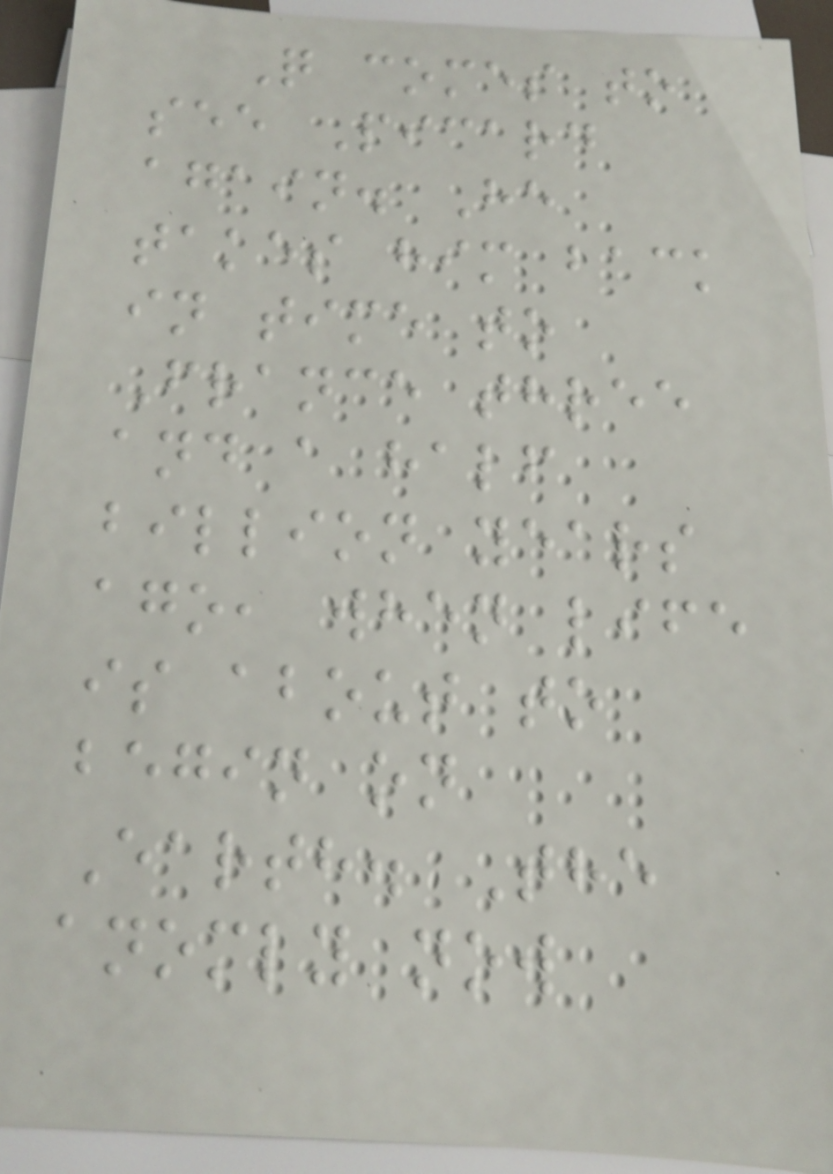Q comes to
see Picard
again. He
takes him back
in time to
France three
and a half
billion years
ago, when life
is about to
begin on
Earth. The
anomly now
